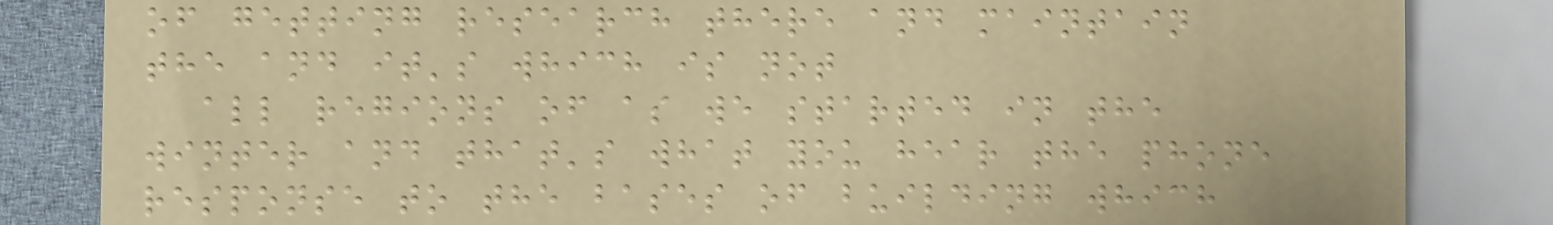of getting research there and maintain
the and it's which is not
all regions of as we started in the
winter and that's what you hear the phone
response to the bases of building which
